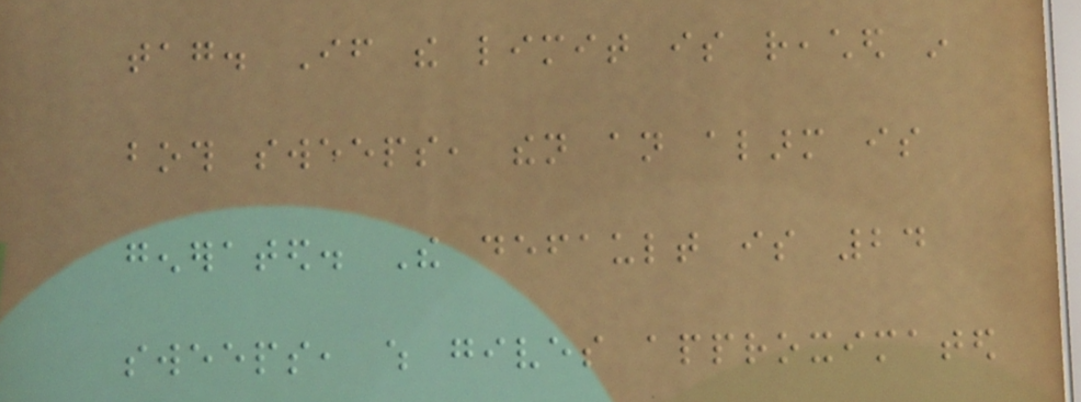tag. If the limit is reached in
both sweeps, then an alarm is
generated. The default is 24
sweeps, which gives approximated
